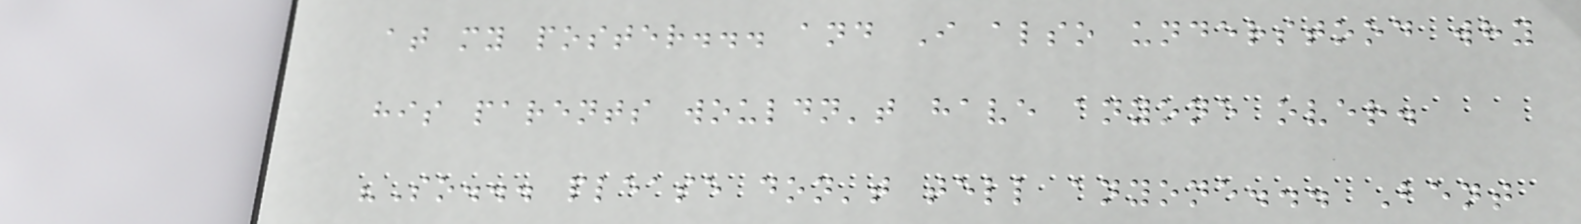at my poster... and I also understood why
his parents wouldn't have anyone over.
"So... please don't tell anyone... Bent
